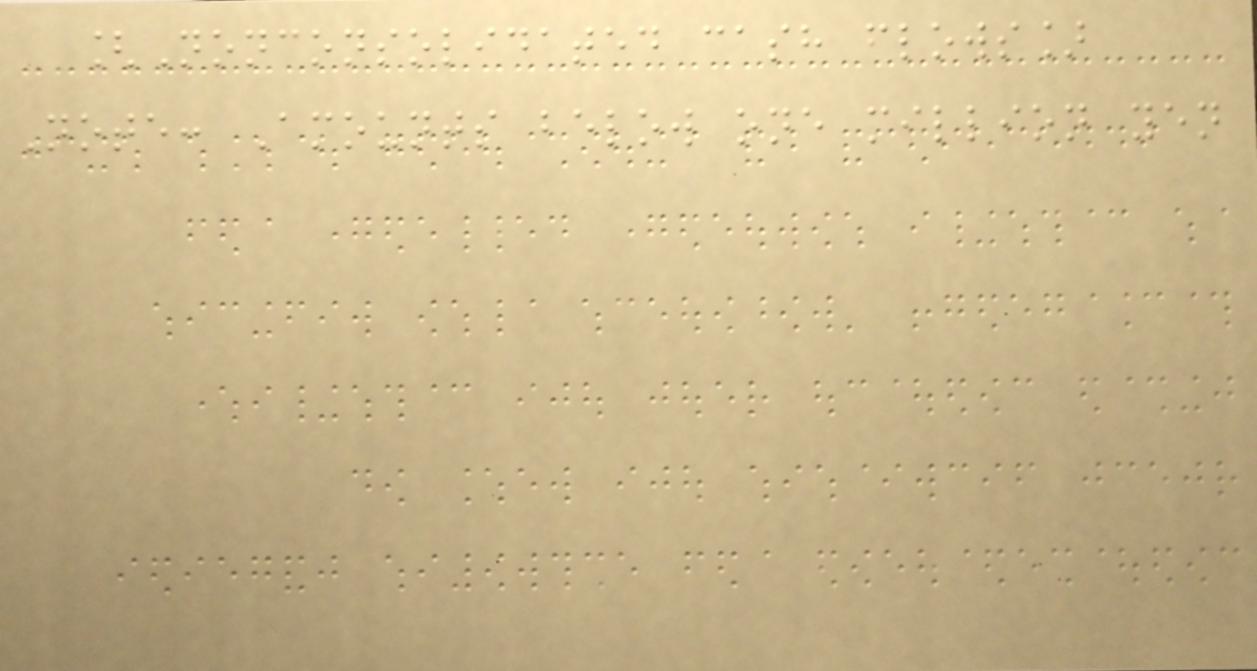[Nonconsolidated cash flows]
Note: Amounts below one million yen
